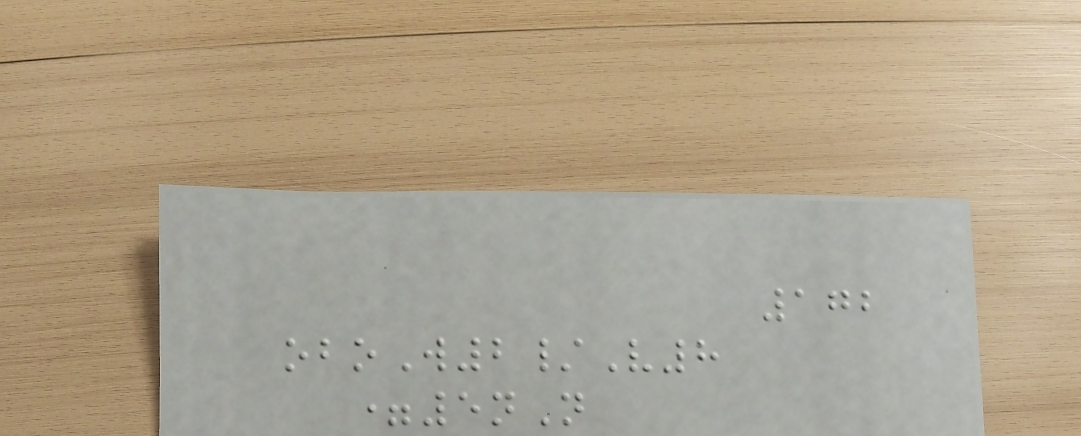172
oboW2/V8
=5nN
